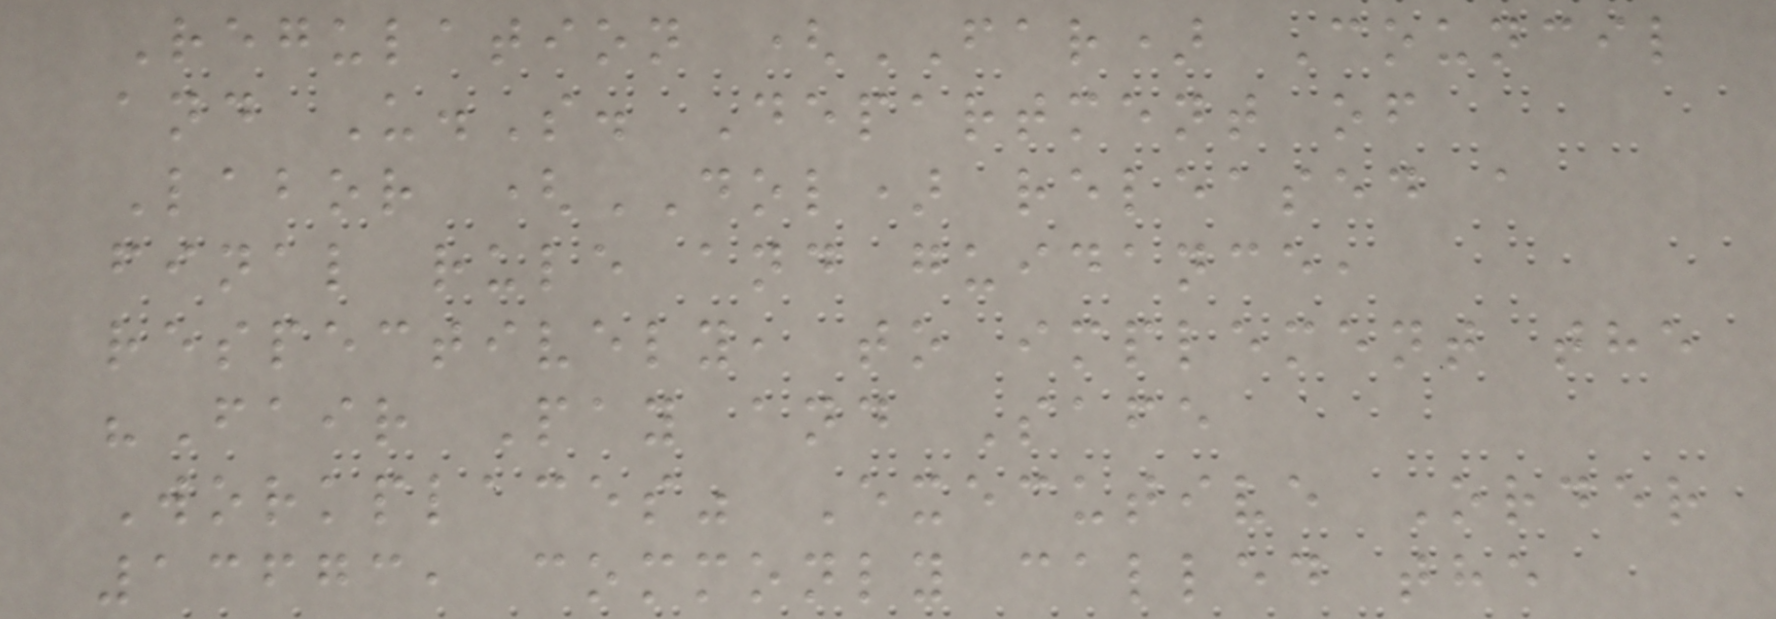Regulation (FAR) Council
and U.S. Department of
Labor (DOL) released a
final rule and guidance,
respectively, to implement the
"Fair Pay and Safe
Workplaces" Executive Order
13673, commonly called the
